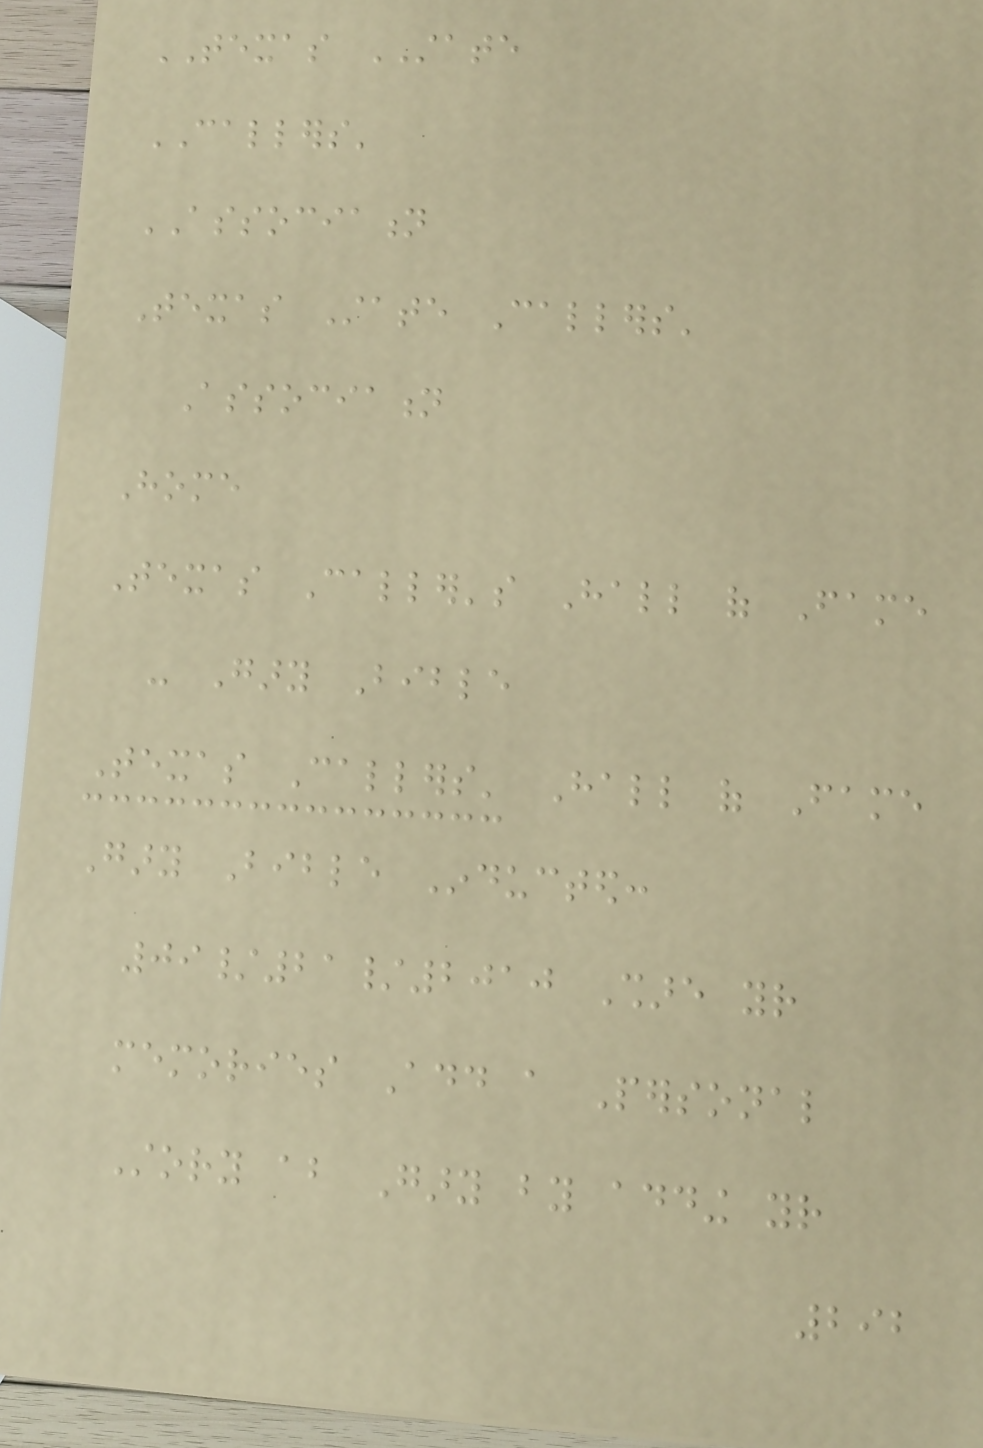TEXAS STATE
CALLERS'
ASSOCIATION
Texas State Callers'
Association
Home
Texas Caller's Hall of Fame
- Gary Bible
Texas Callers' Hall of Fame
Gary Bible Inducted:
09/21/2010 Share your
memories Add a Personal
Story about Gary by adding your
292
